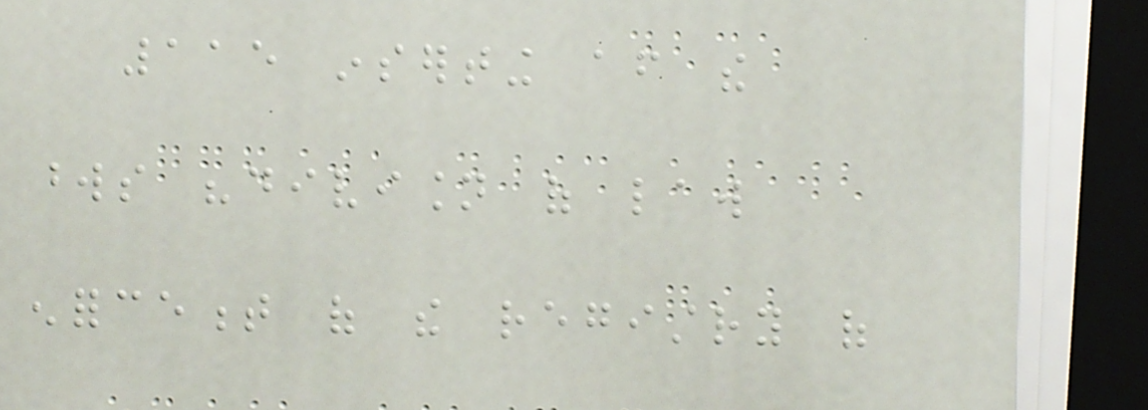115 inserting after the
words "division of law
enforcement of the registry of
